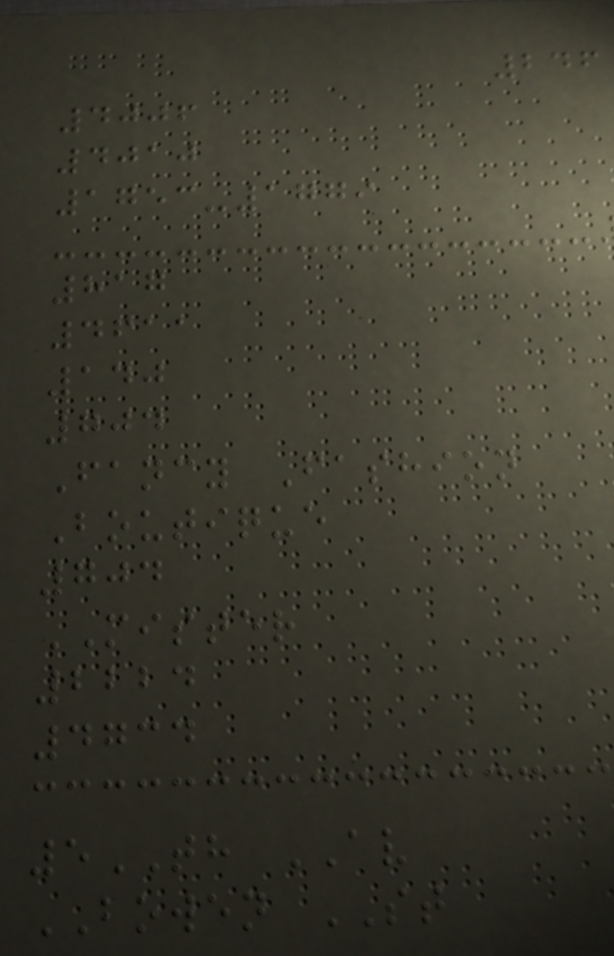246
4006
4010
1753-1779
817
4611
140
704
Fancy Fashion
Boutique
704
MISTER
2224
4734
5TH AV
BOWEN ST
